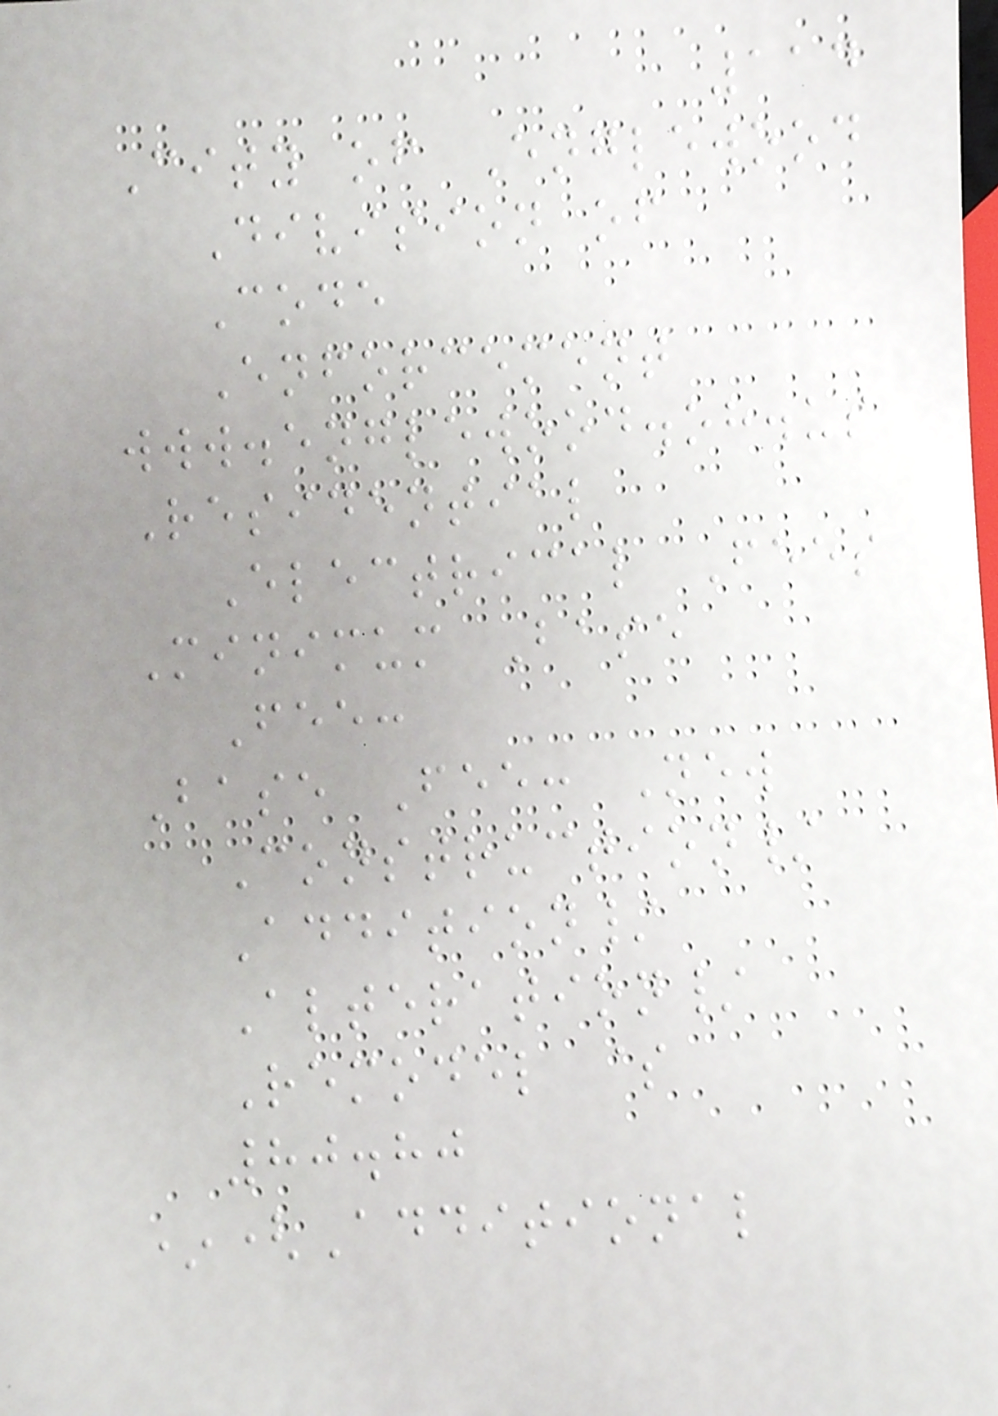114
City of Englewood
Division of
Code
Enforcement
www.englewood.oh.us
Residential
Electrical Fees
Minimum Base
Fee:
Base Fee: New
Construction/
Addition/
Alteration/
Remodel $
80.80
*(Additional
